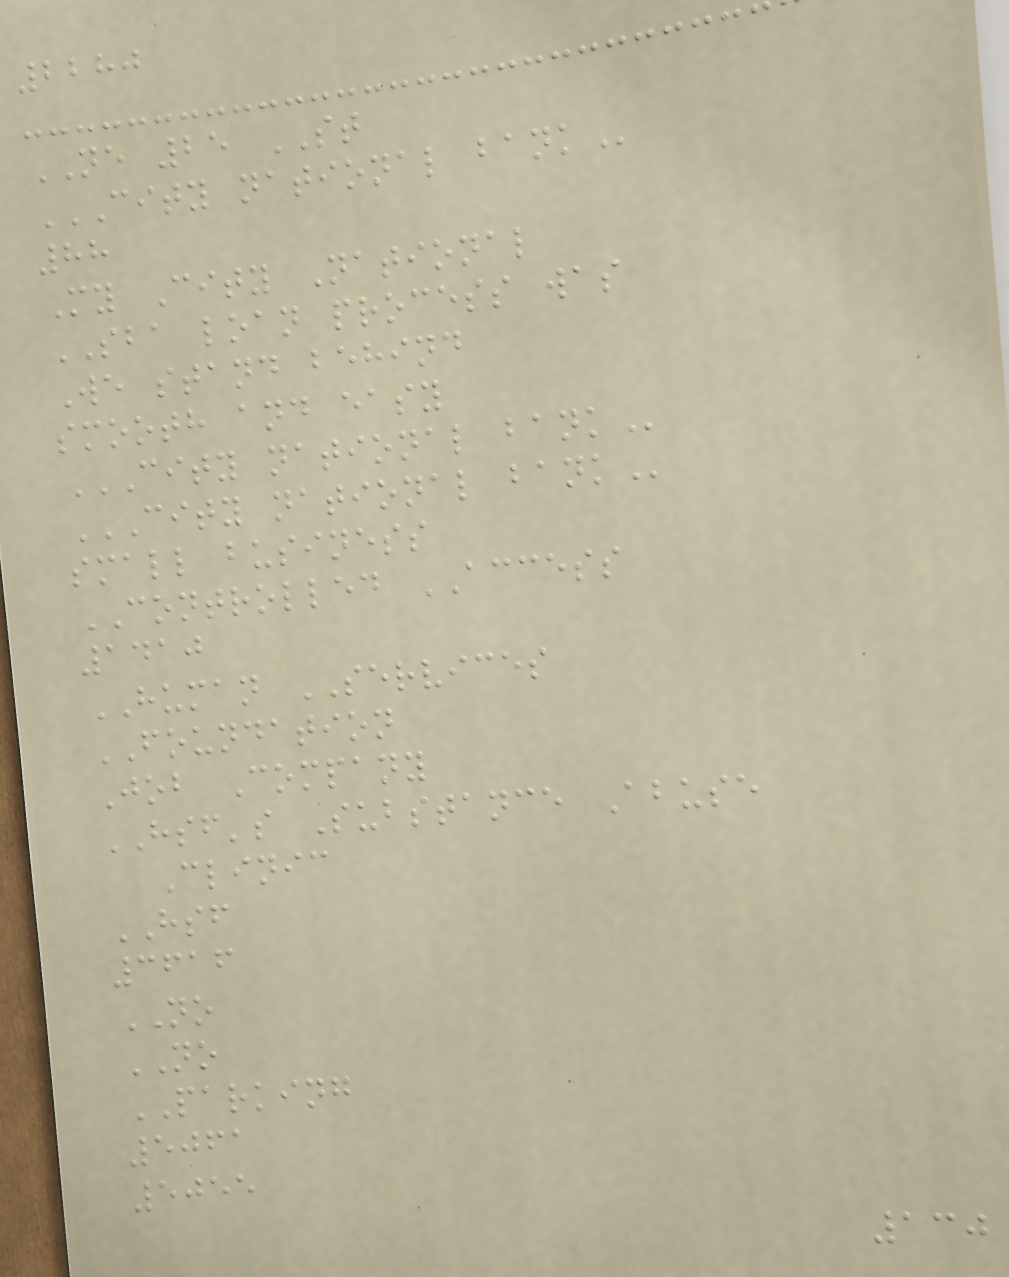2280
NE 25 ST
CITY NATIONAL BANK
88
My City National
SBA loan process was
We stand behind
smooth and easy
CITY NATIONAL BANK
CITY NATIONAL BANK
small business
CONTROLLED ACCESS
1410
HUMAN SERVICES
FOUNDATION
Job Company
HSF's Substance Abuse
Clinic
HSF
3616
NO
NO
PARKING
5061
5055
130
